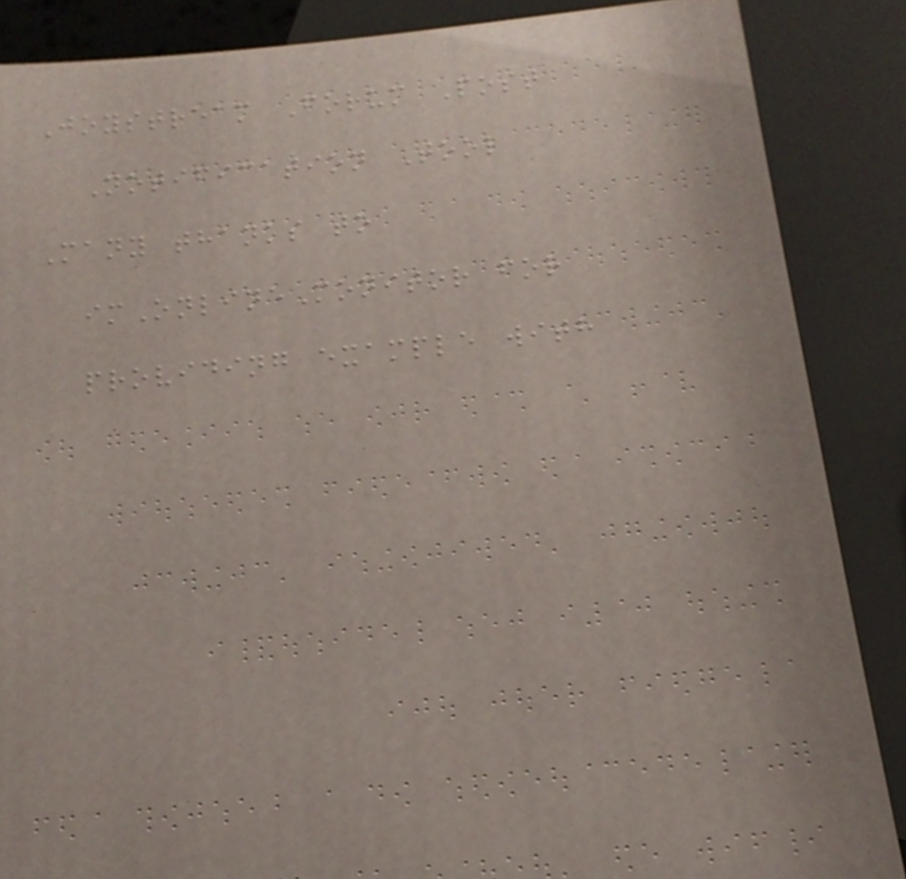Joystream Forum Post
Notification Tool
Many thanks to
imOnlineMonitor for
providing example with
